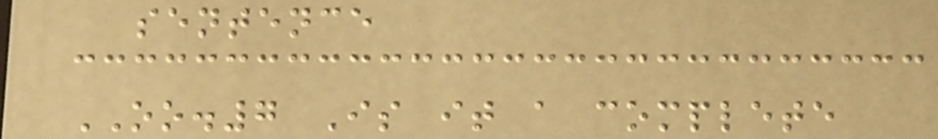sentence
OO.7 Is it a complete
